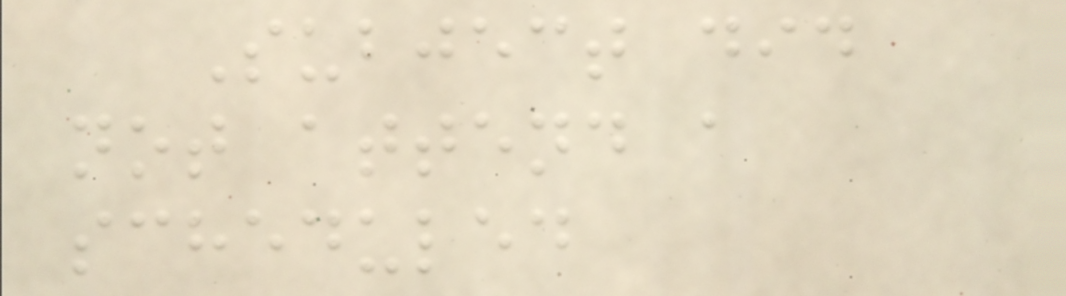Subject did
not attend a
scheduled
